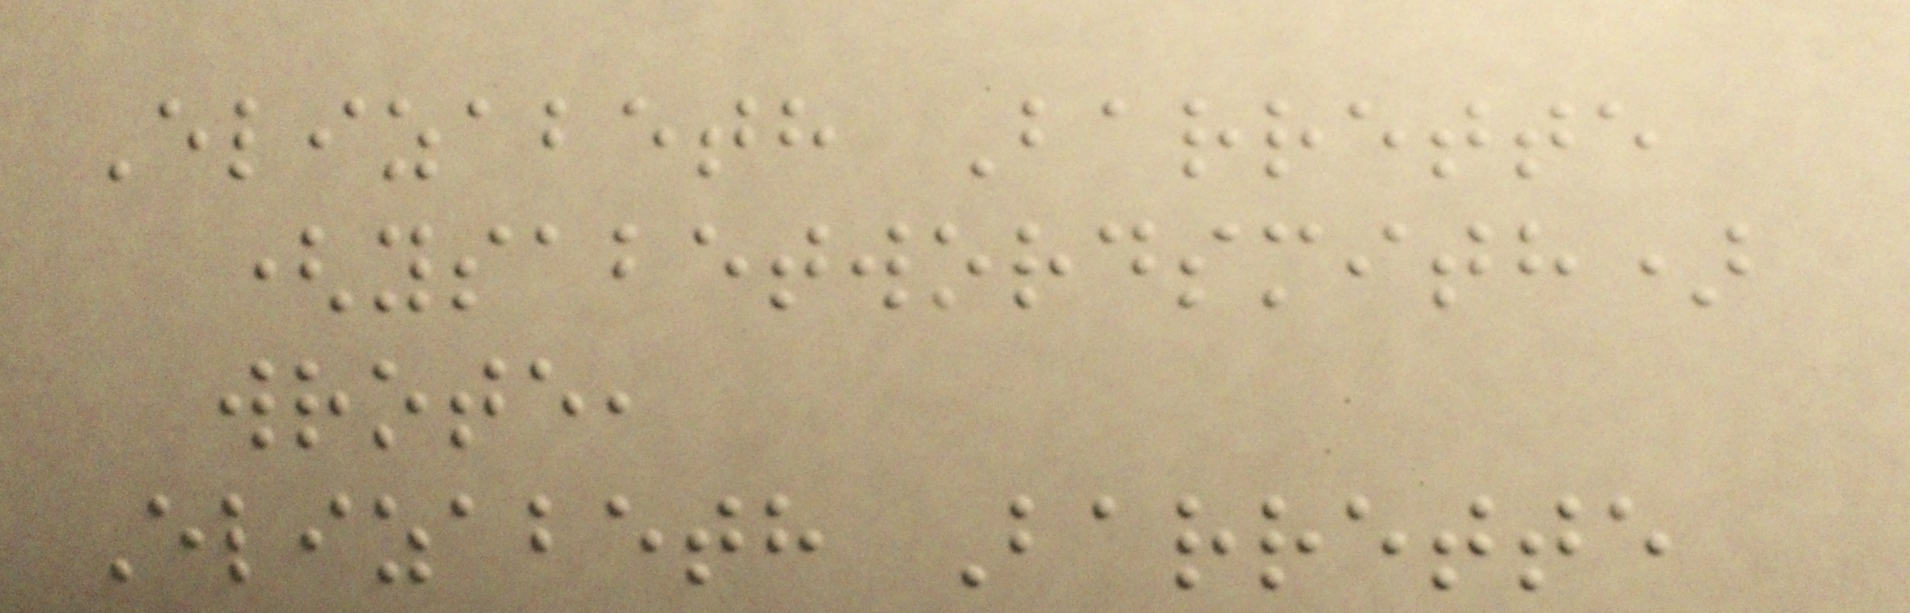Elizabeth Barrette
(ysabetwordsmith)
wrote,
Elizabeth Barrette
